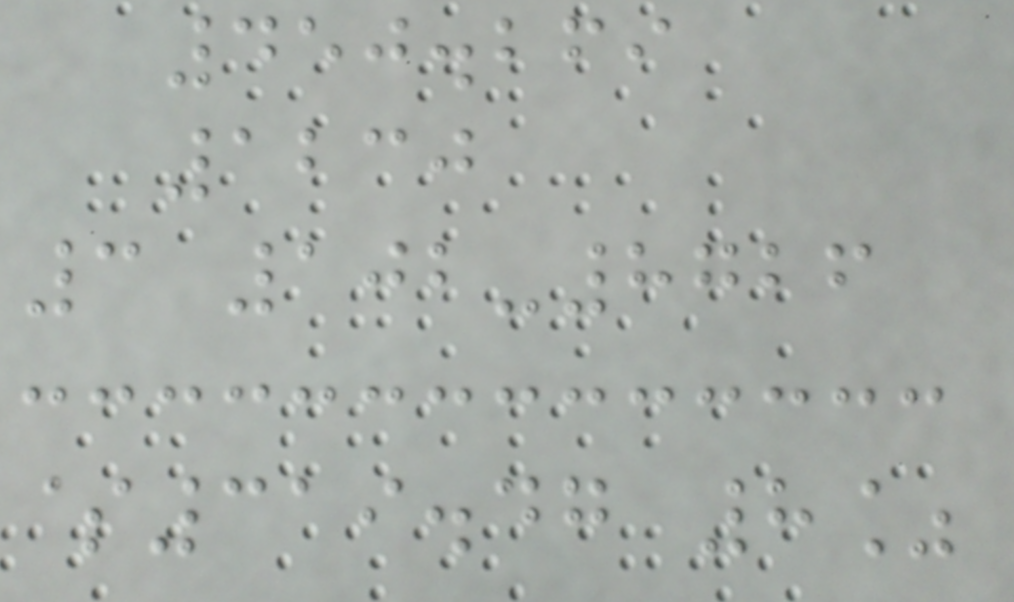450.269
1230
3 102-8726
$319.47 8%
